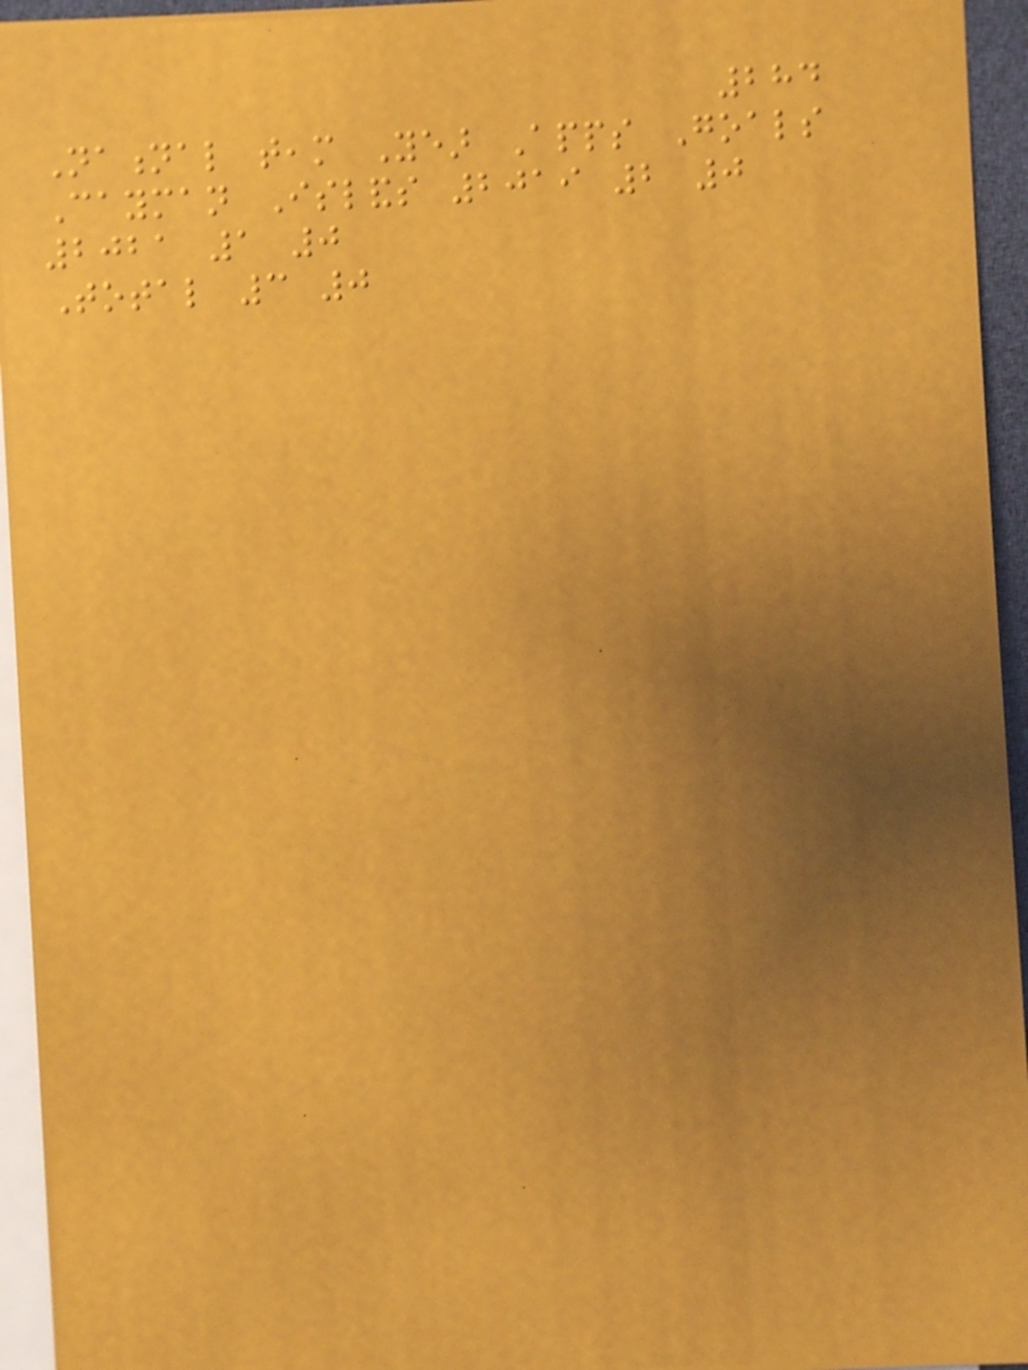284
National team Year Apps Goals
Cayman Islands 2019 2 0
2021 1 0
Total 3 0
